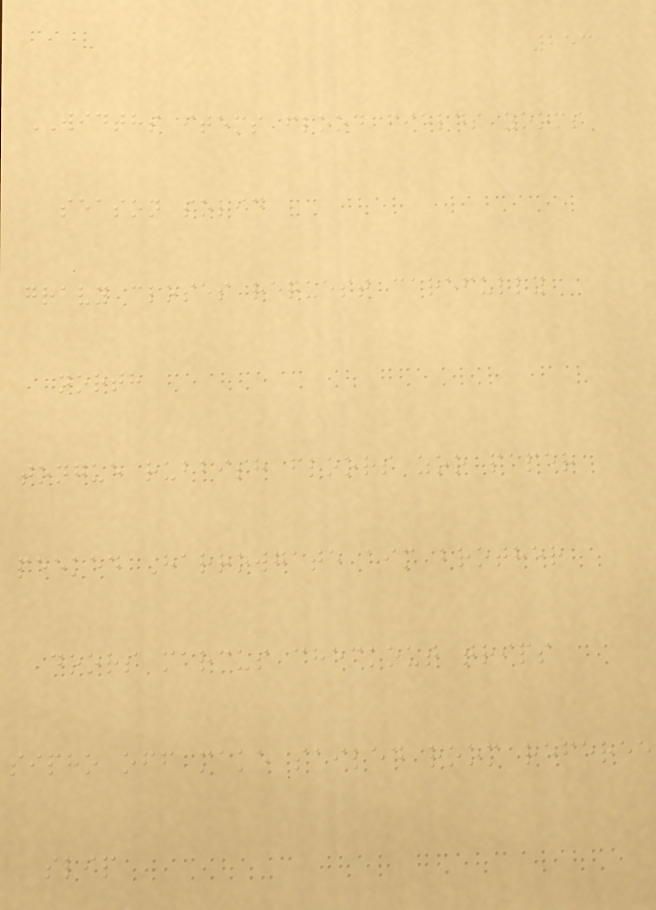253
WIDTHS items flood fields zooms
season solid
gravy closes request carefully
north
tongue rubbish floors zoo paper
peeked Harrowgate aim brother
doors marcus checkout trips
sipho off make sailed room referee
slip
